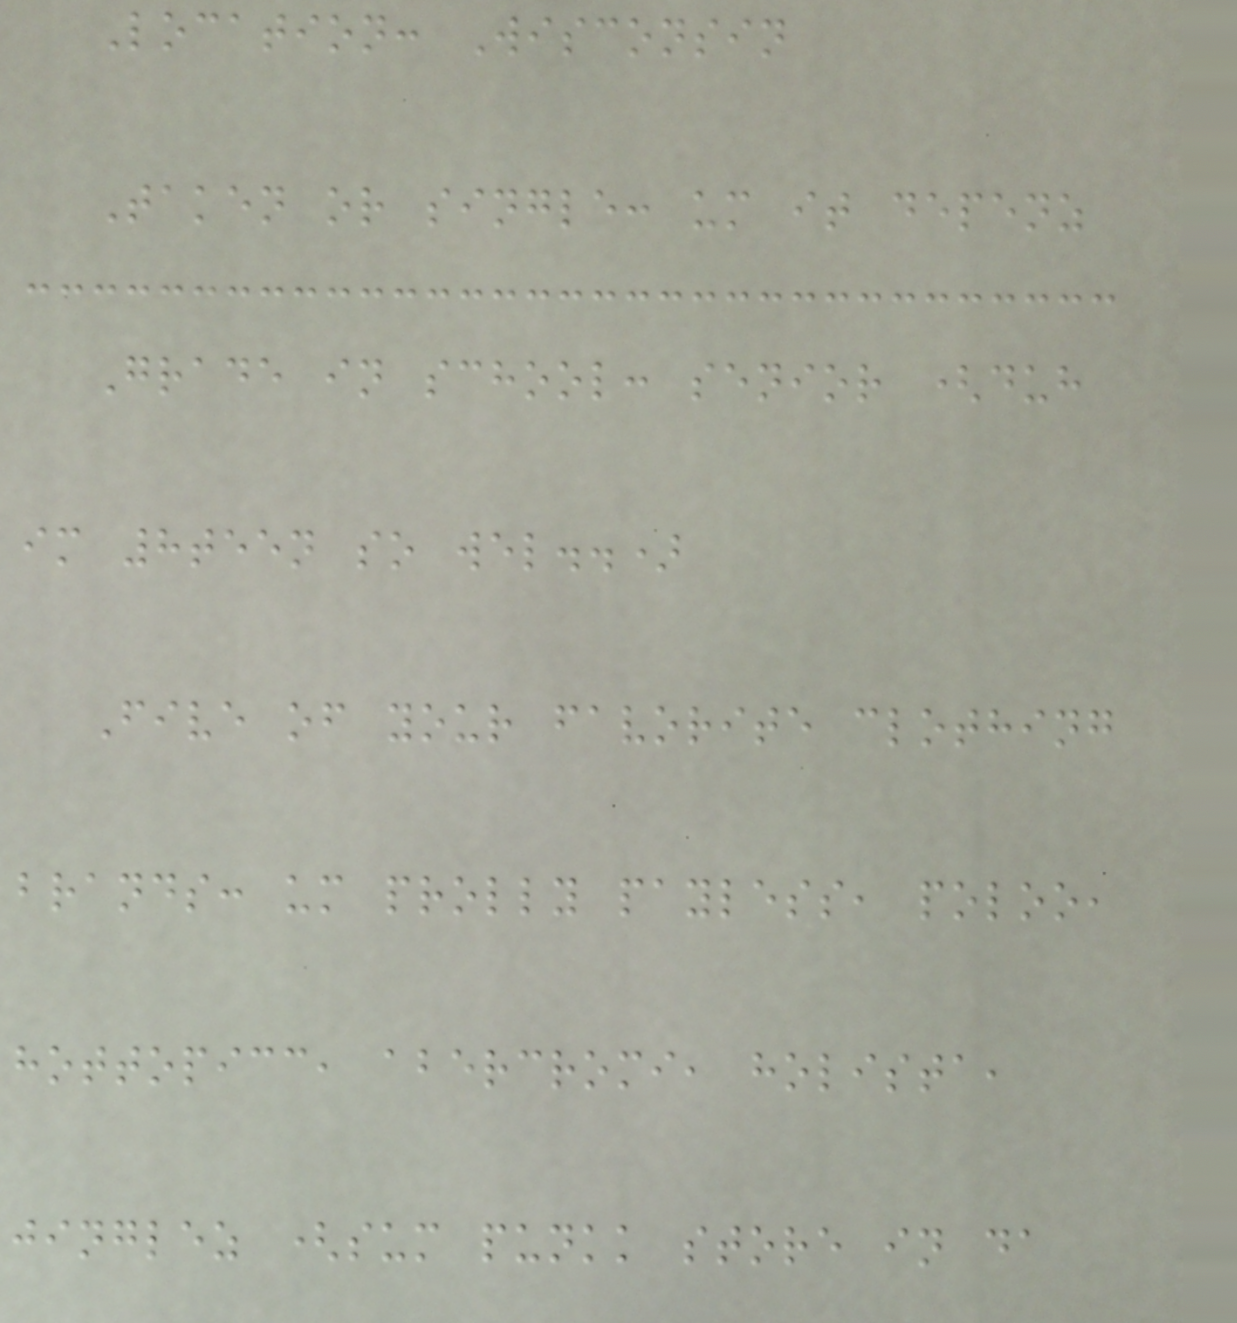Location: Wisconsin
Taken or single: um it depenz
Grade in school: senior (duh
im 8teen so wel..)
Five of your favorite clothing
brands: um prolly payless, poloo,
hottopicc, abercromi, holista,
jinglez (sum punkk store in da
